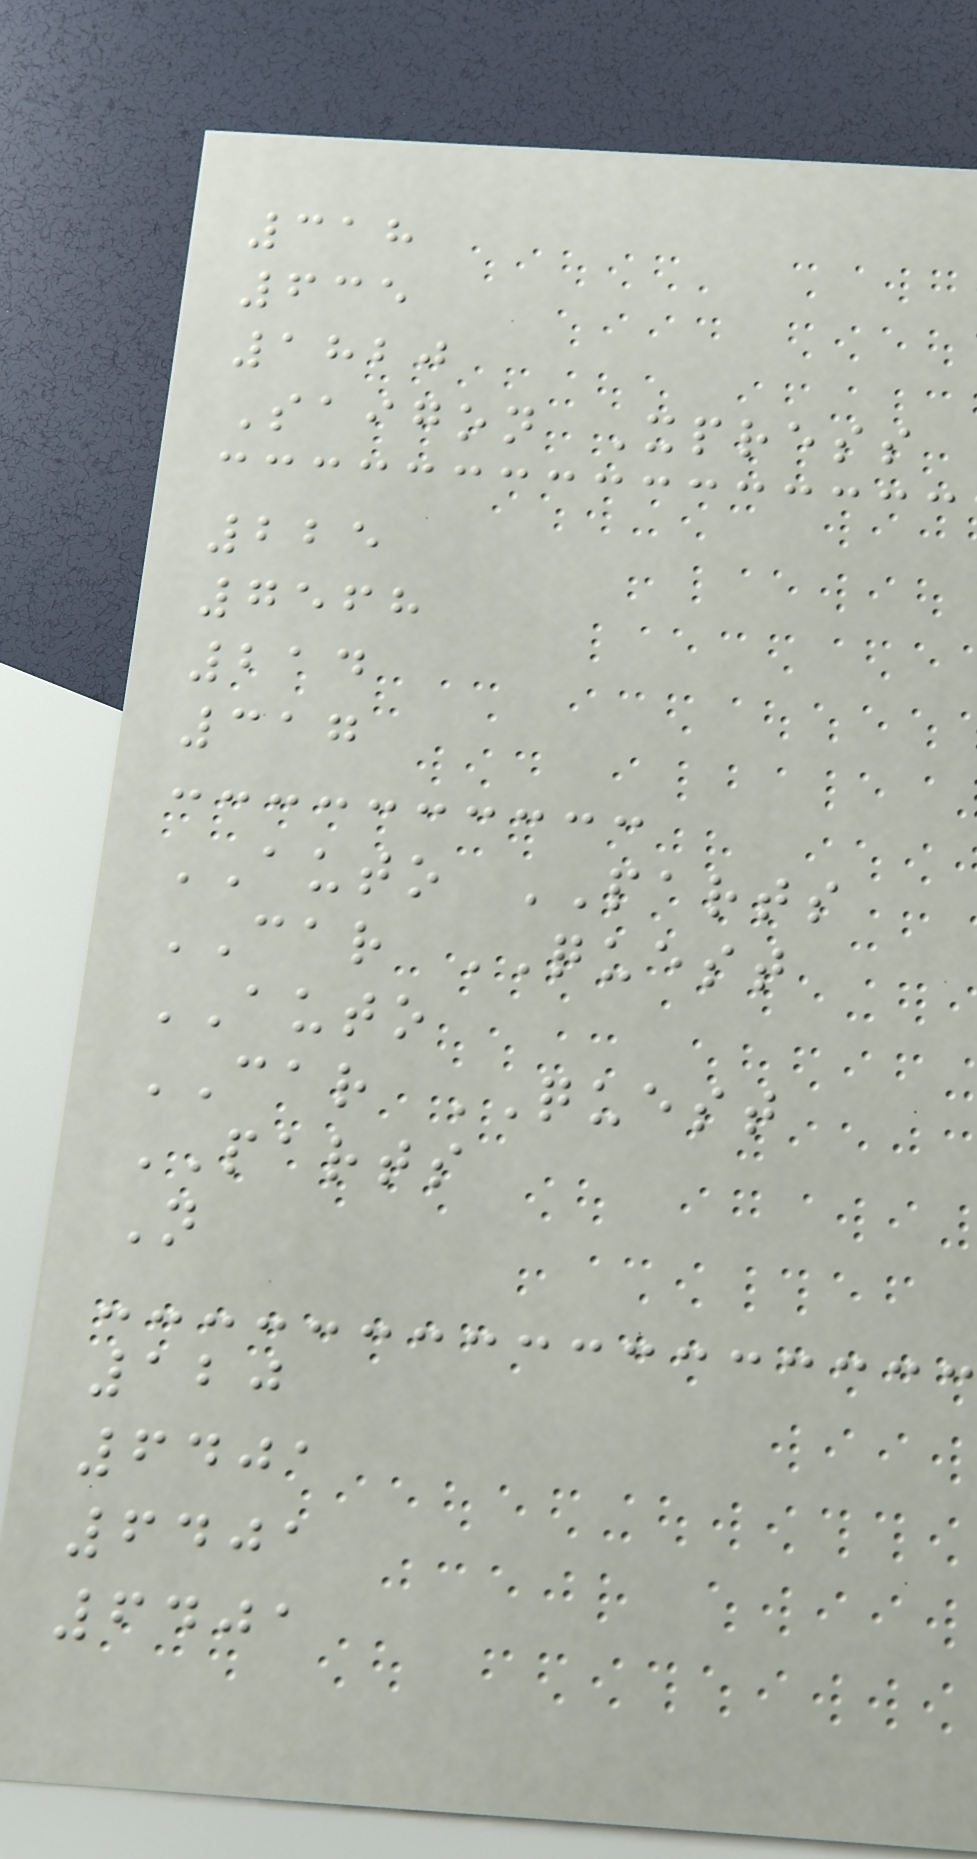318
635
1820
Saigon Xpress
225
7568
214
317
AUTO PARTS
CAR QUEST
AUTO
CAR QUEST
PARTS
N
120
6401
6401
6401
